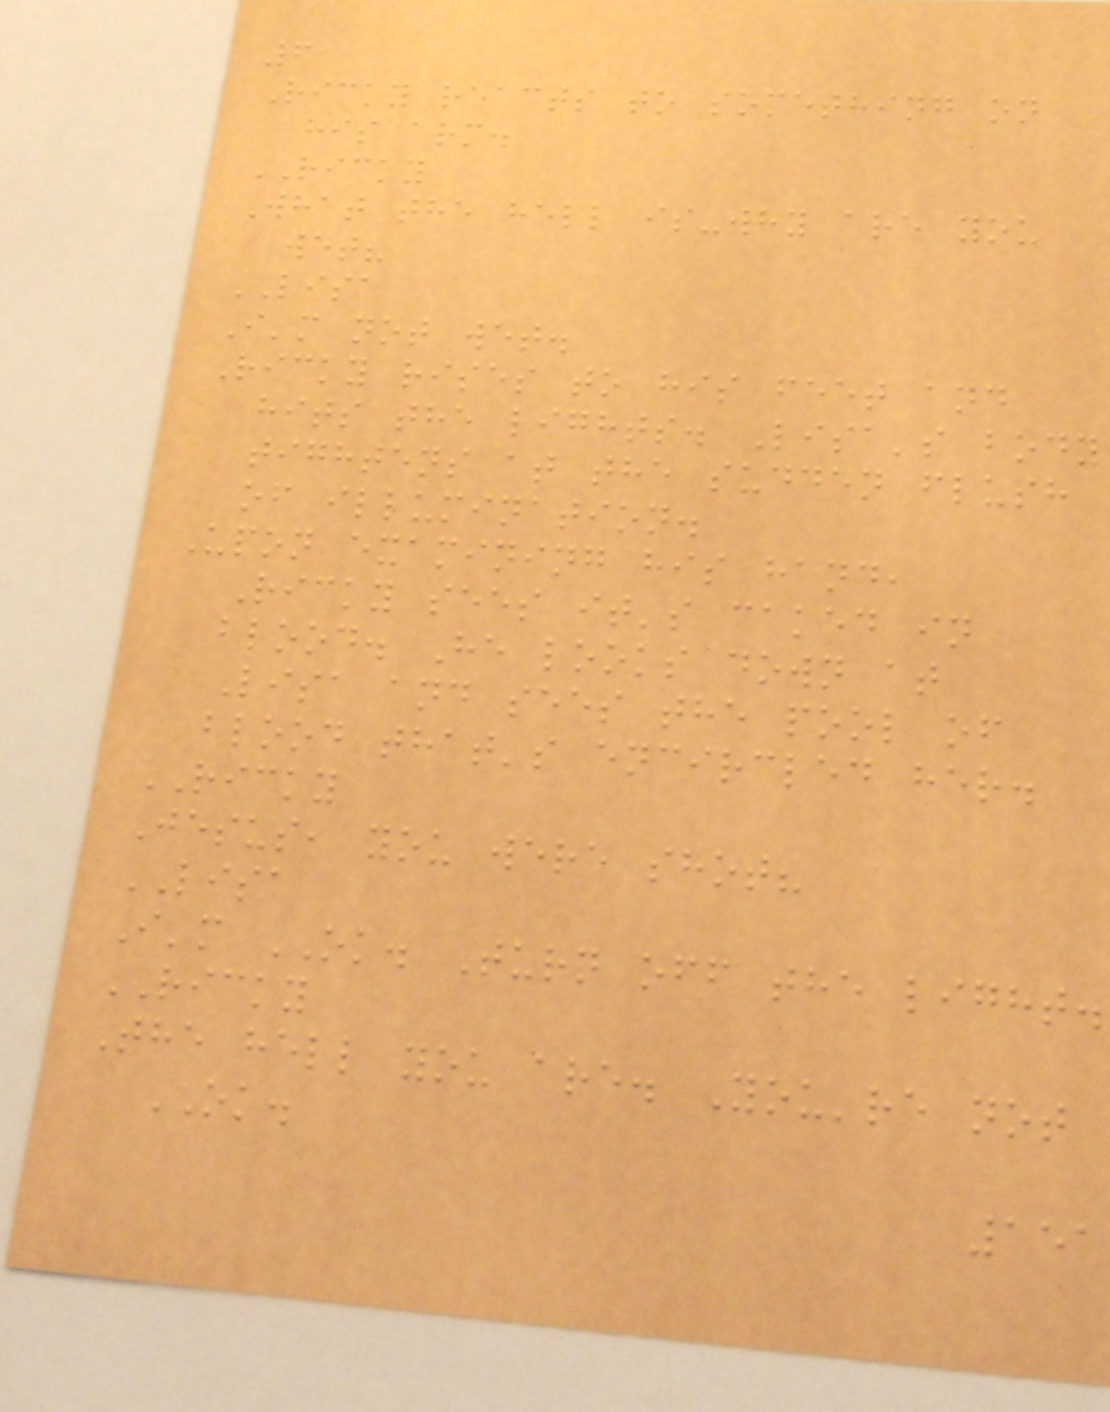6
Ricky reacts to something on
his arm.
RICKY
What the hell is-why are you
wet?
LISA
I'm not wet.
Ricky rises to his feet and
hits the lights. Lisa's body
tightens at the sudden flush
of illumination.
Upon examining his hand,
Ricky sees it's caked in
blood. He looks down at
Lisa and sees the pool of
blood that's encircled her.
RICKY
Jesus, you were shot?
LISA
I'm OK. Turn off the light.
RICKY
The hell you are. You're not
OK.
151
